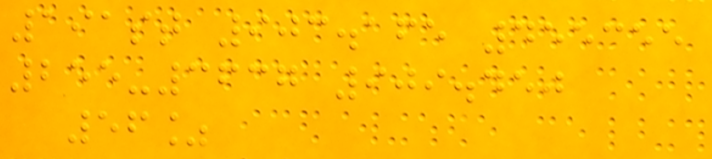191st 903.165 455355
255-3637 909.450
56%
